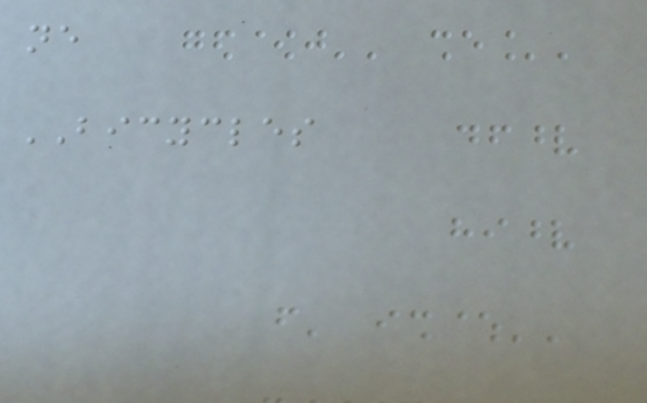ne
BICYCLES
